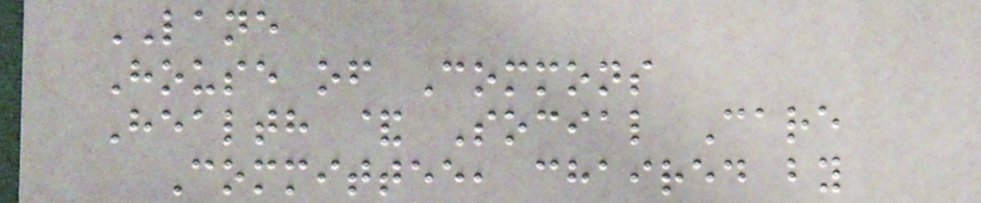LANE
House of Commons
Health & Social Care
Committee, chaired by
